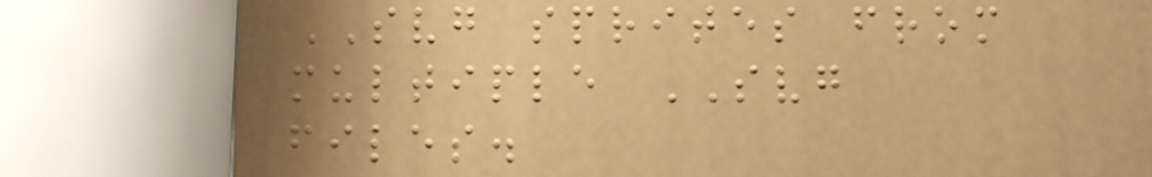SVG sprites from
multiple SVG
files.
